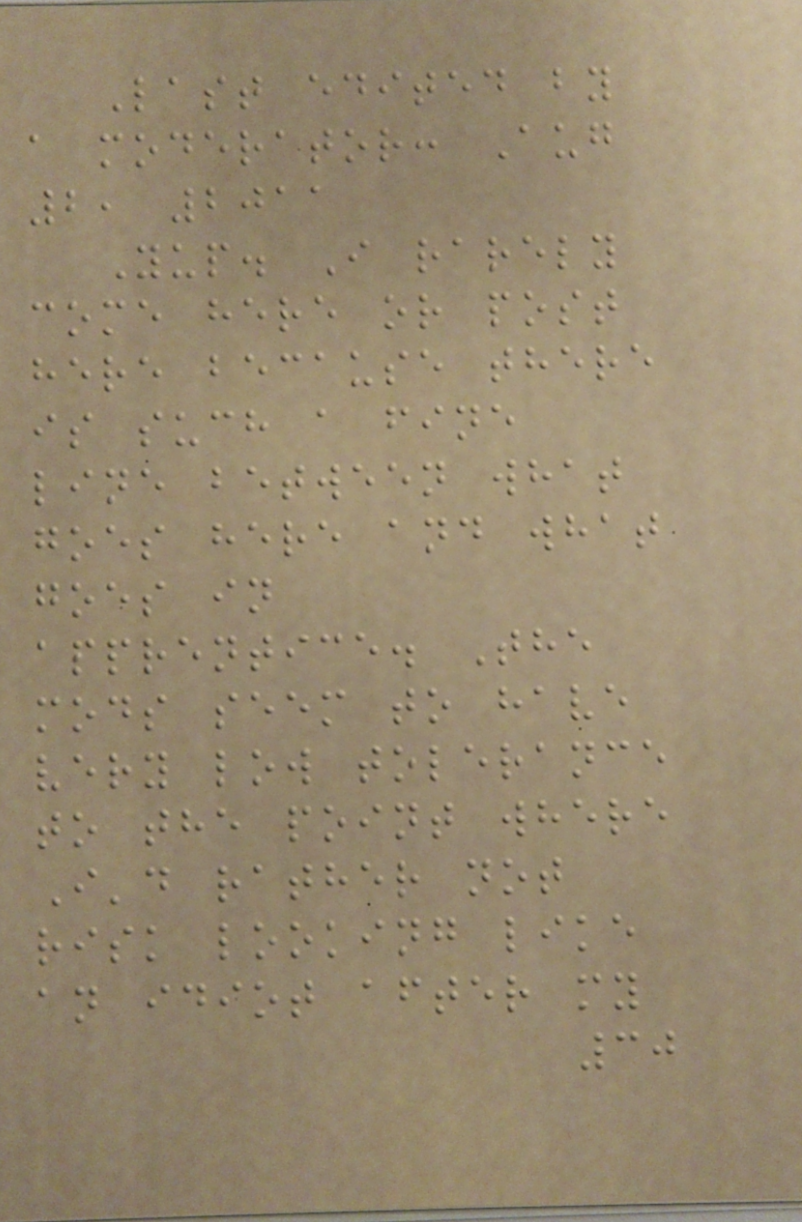Last edited by
a moderator: Aug
2, 2011
Yup. I rarely
come here or post
here because there
is such a fine
line between what
goes here and what
goes in
apprentice. The
mods seem to have
very low tolerance
to the point where
I'd rather not
risk looking like
an idiot after my
30
